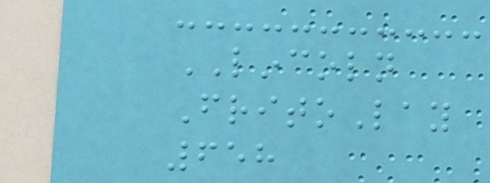LINCOLN
FritoLay
658
